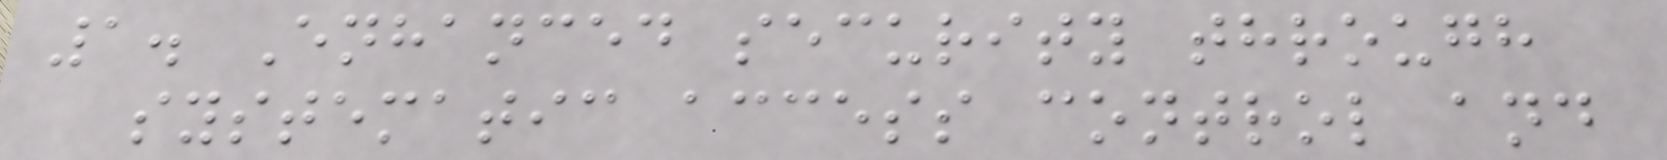1. Enhanced security through
systematic access control and
